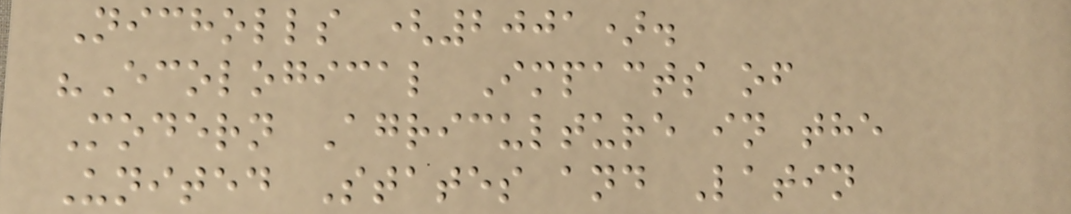Nicholls (2001).
"Ecological Impacts of
Modern Agriculture in the
United States and Latin
